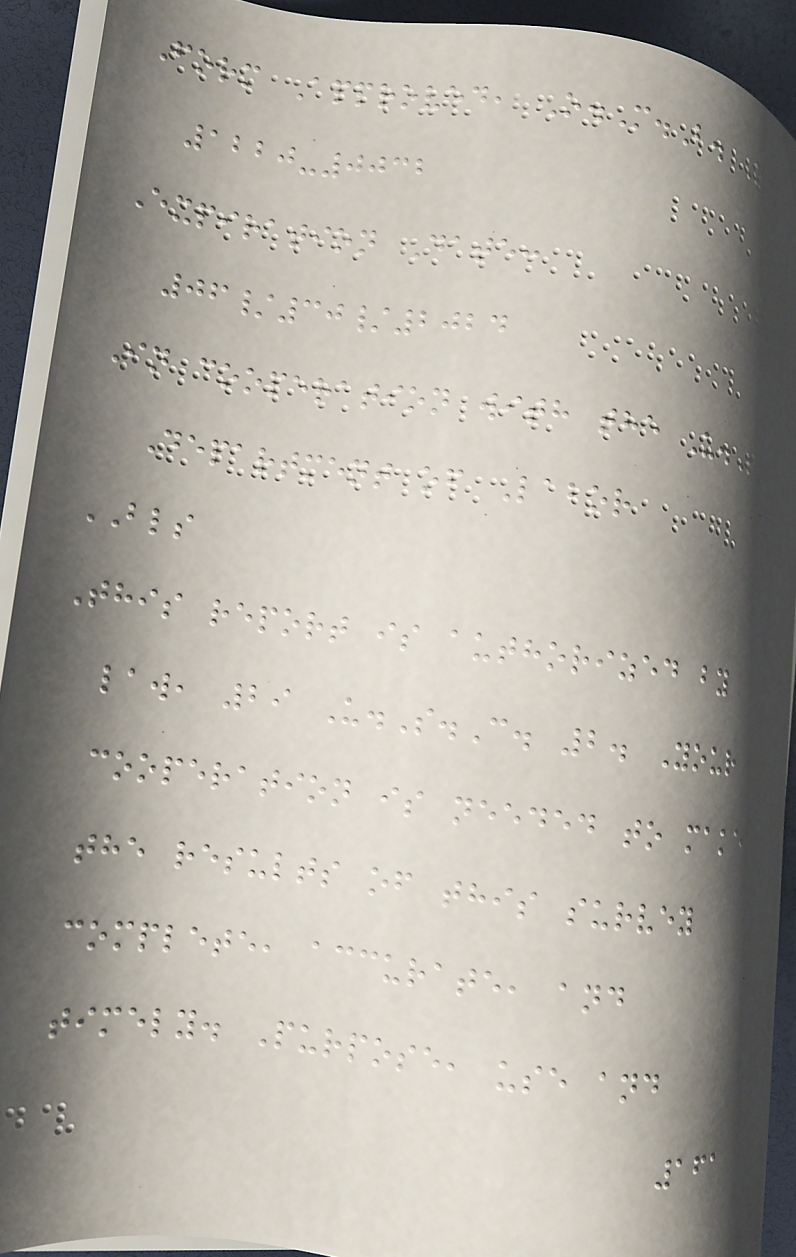Form Approved, O.M.B. No.
1220-0032
Expiration Date:
06/30/2024
In cooperation with the U.S.
Department of Labor
BLS
This report is authorized by
law, 29 U.S.C. 2. Your
cooperation is needed to make
the results of this survey
complete, accurate, and
timely. Purpose, use and
161
